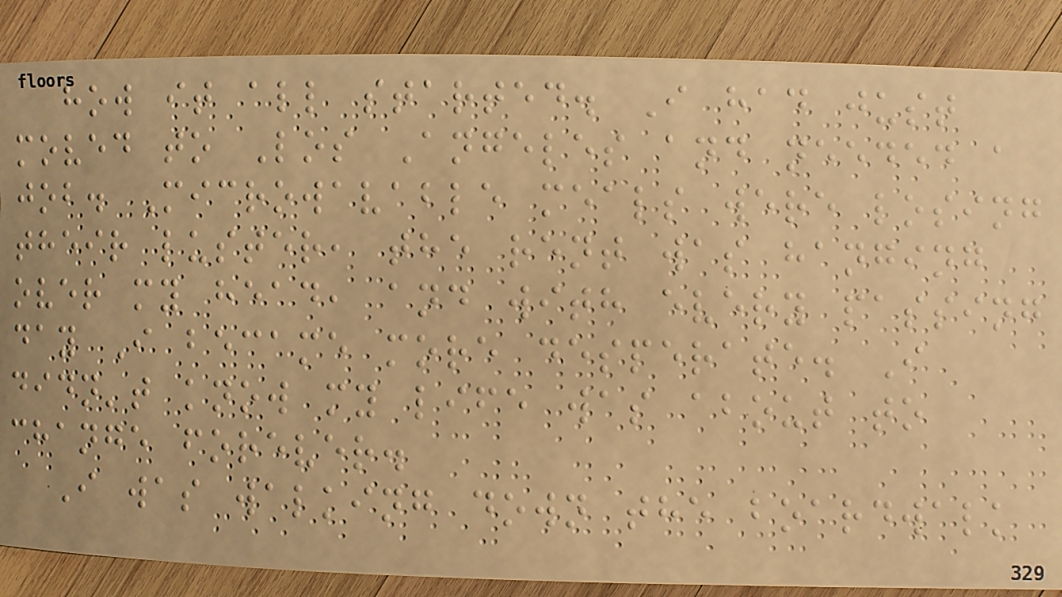how it all started. I had just
moved to Los Angeles and needed a
job. Microwavable meals were losing
their luster, the rent was hanging
over my head, and with every passing
day I became more desperate. I
didn't know my life was about to
change forever.
I was walking down the boardwalk
